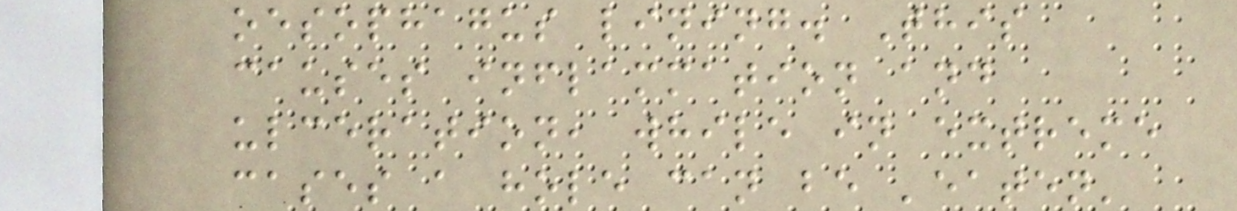oesophagus lining. This
causes inflammation and
ulceration, while in extreme
cases a hole can be 'eaten'
